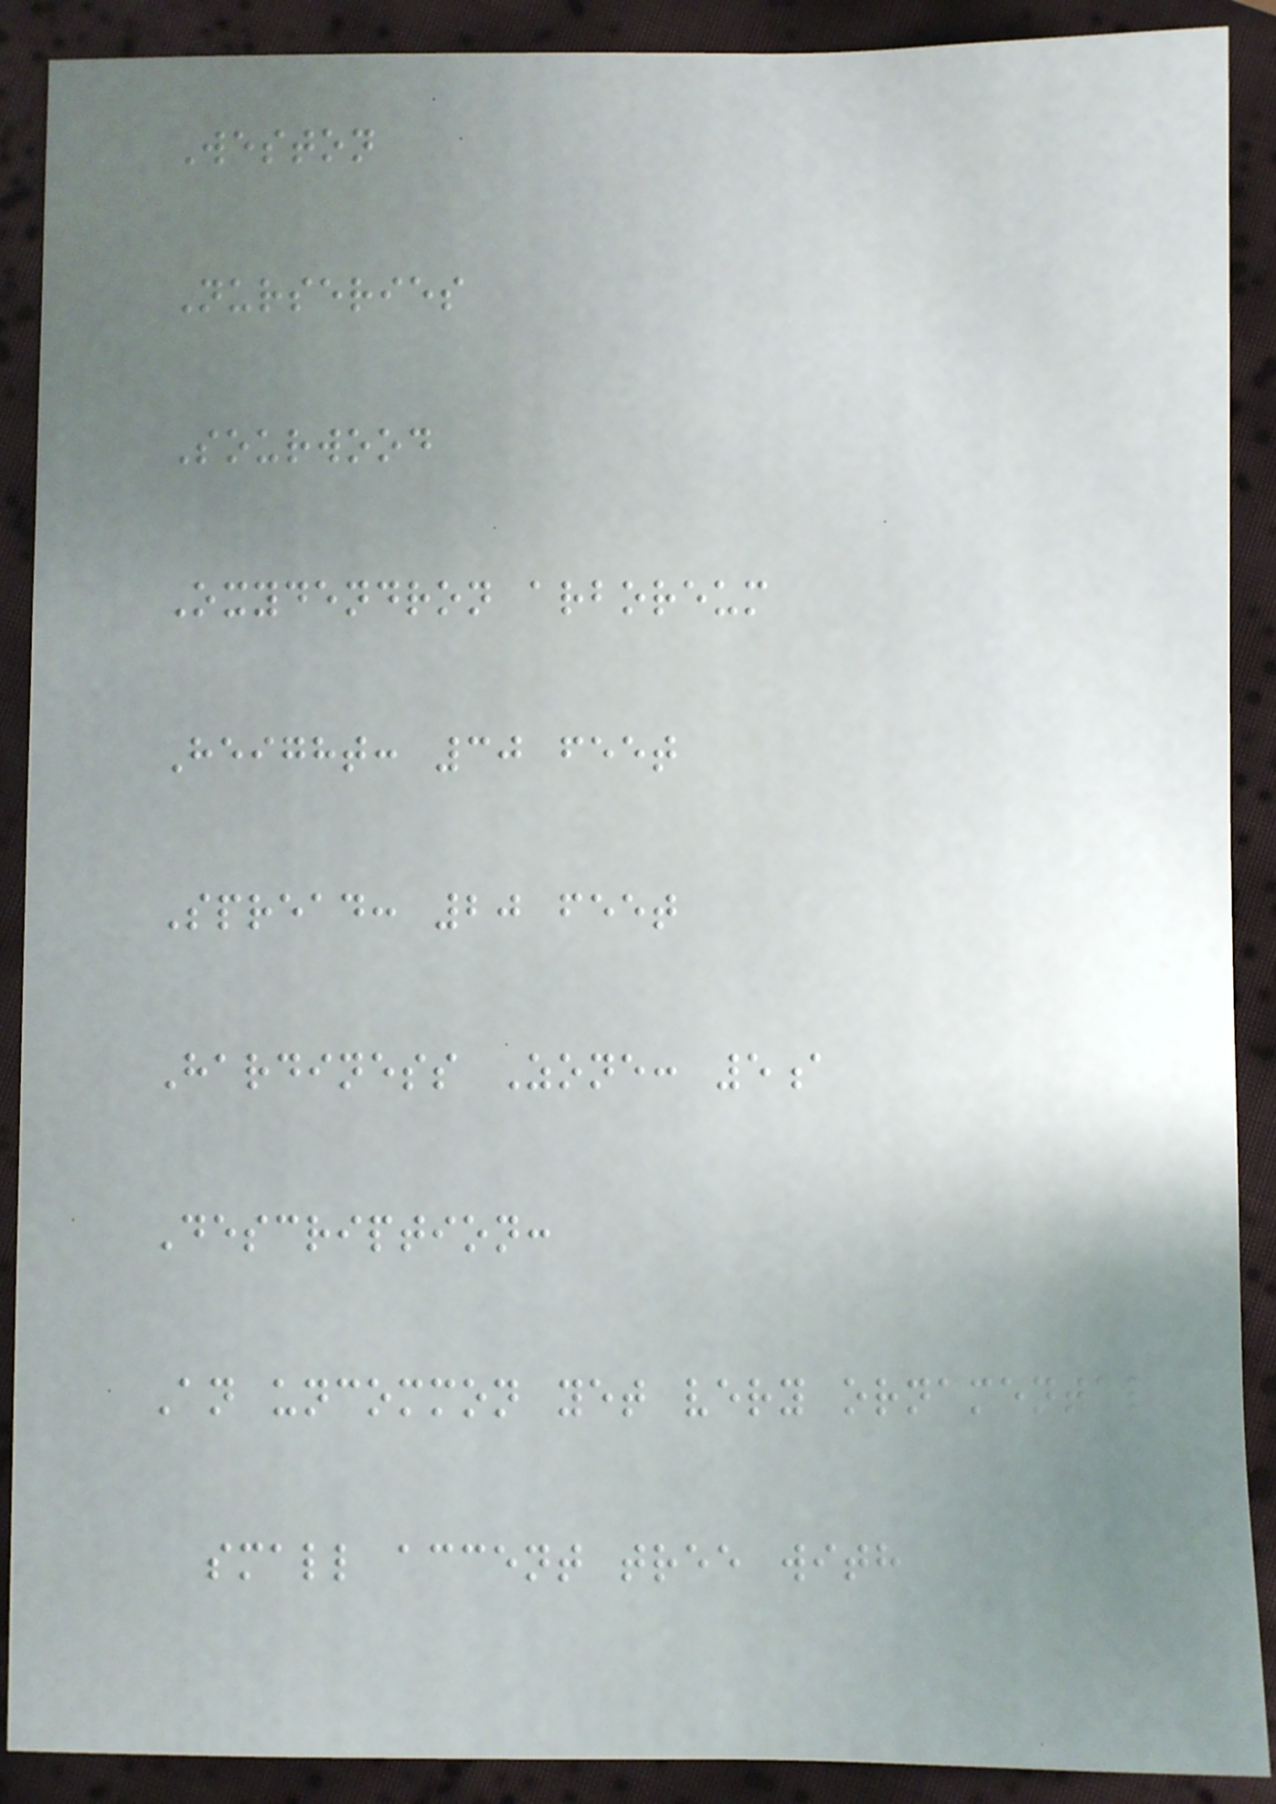Weston
Nurseries
Sourwood
Oxydendron arboreum
Height: 30 feet
Spread: 20 feet
Hardiness Zone: 5a
Description:
An uncommon yet very ornamental
small accent tree with
